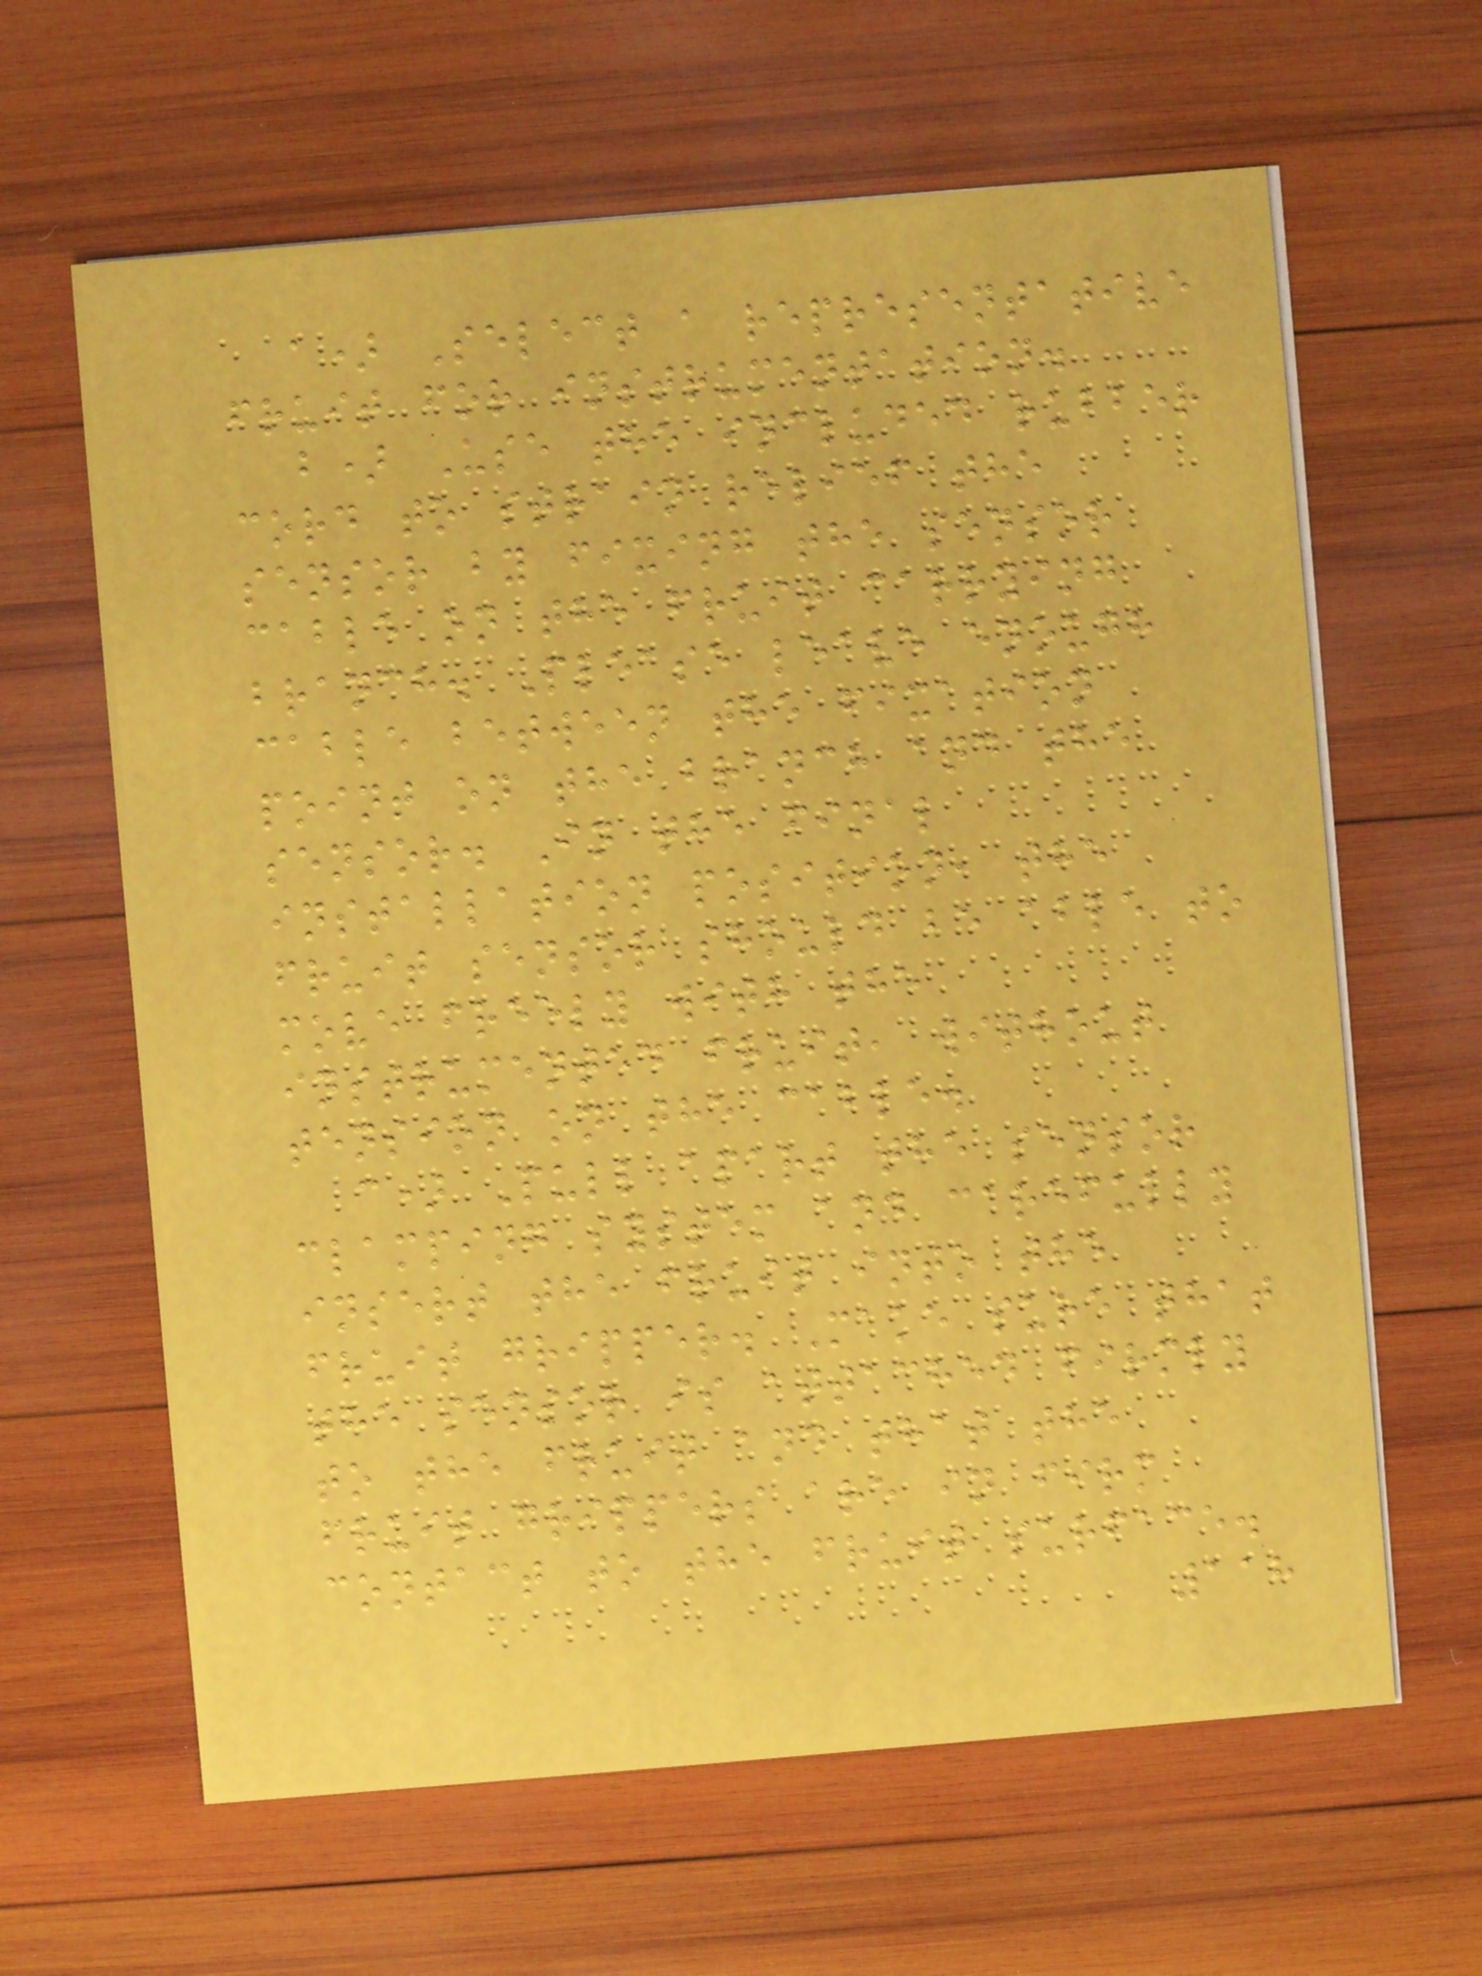a) Select a representative
fruit for instrumentation.
b) Use the included rubber
cord to strain relief the
sensor by fixing the sensor
cable on the fruit carrying
branch. Please leave enough
cable between the fixation
point on the branch and the
sensor. In the final
installation position, the
fruit sensor should be able to
move freely with the
instrumented fruit, without
tension on the cable.
c) Pull apart the sensor
clamping system and carefully
insert the fruit into the
fruit gripper. Make sure that
the sensor is attached firmly
to the fruit and that the
fruit grippers are in firm
contact to the fruit surface.
118
